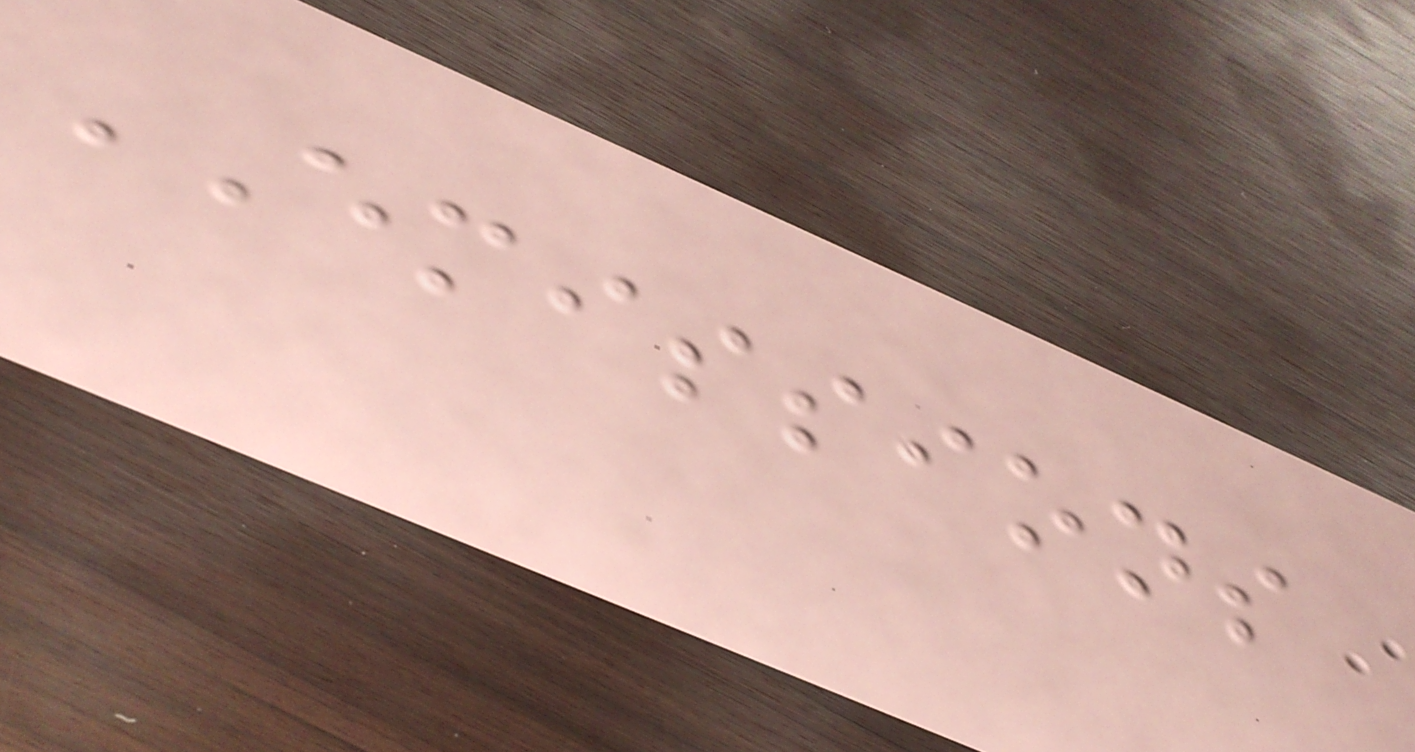EMISSIONS
